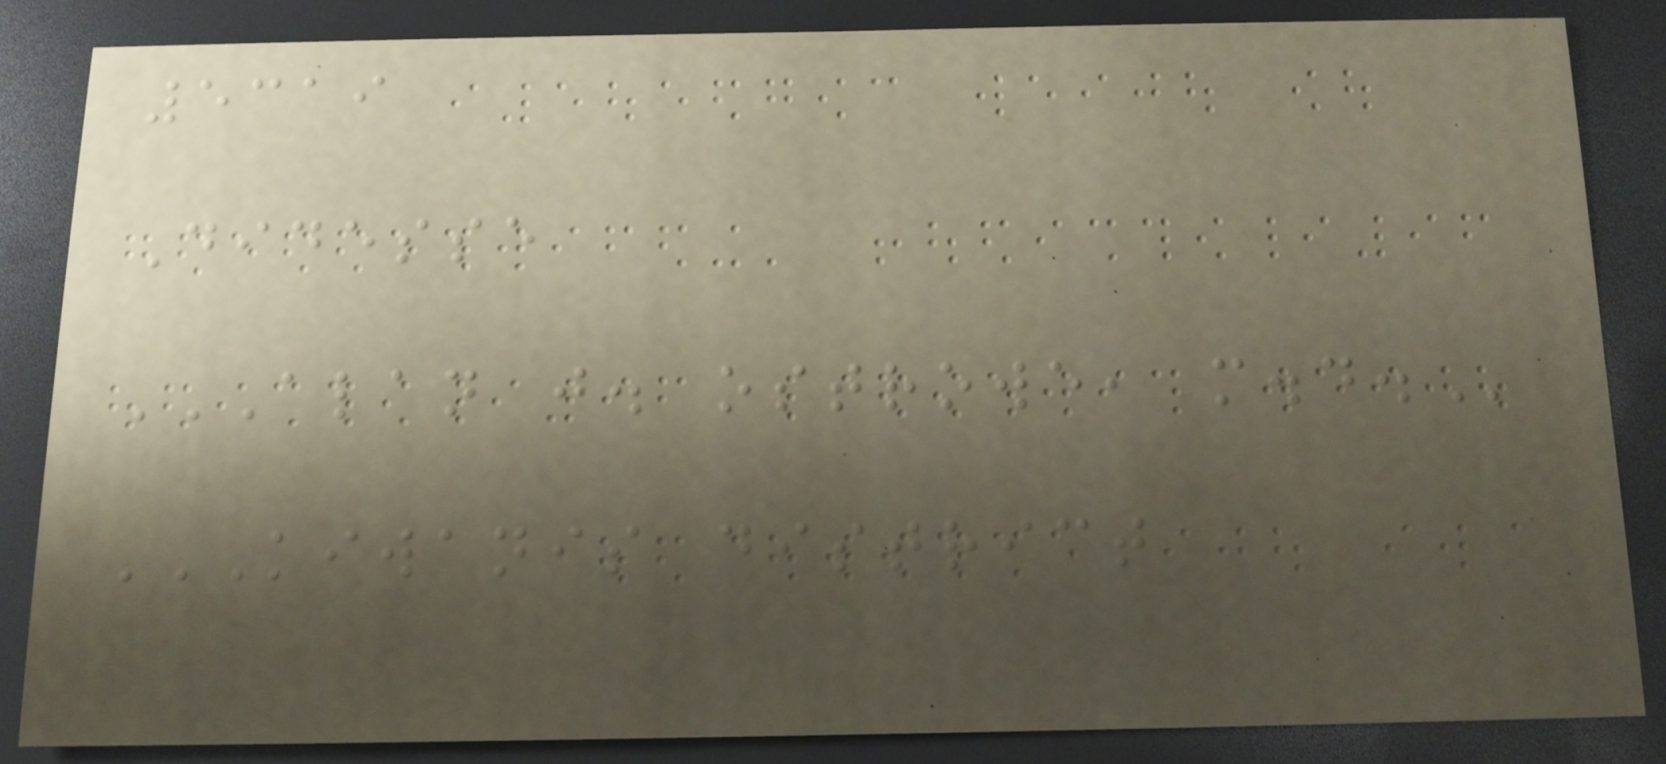5319
Didesse
ALAN J. OSTROWE, M.D.
KIWANIS DISTRICT
